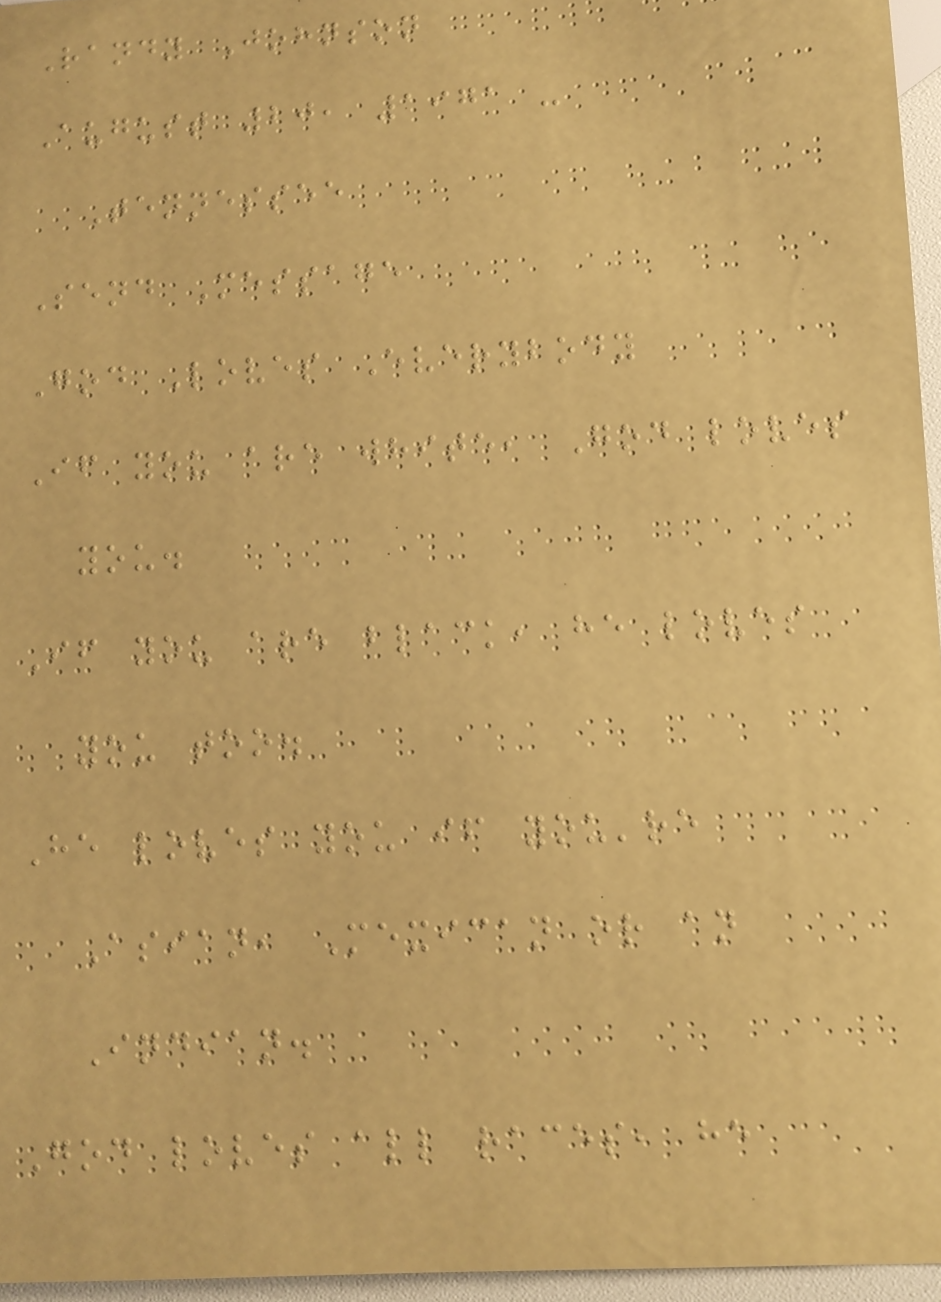Randy Johnson
August 20, 1971 -
Tennessee
Send Message
God Loves Everybody
If you are white, God loves
you.
If you are black, he loves
you too.
He loves you if you're
Asian, Mexican or an
Indian.
God loves all races, he
